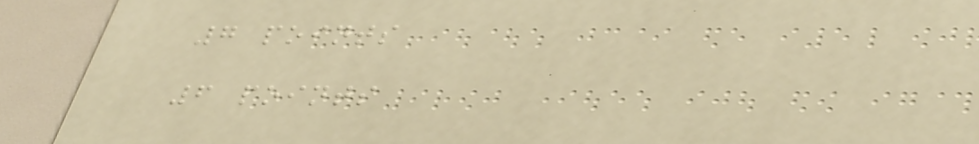7 points
6 points
